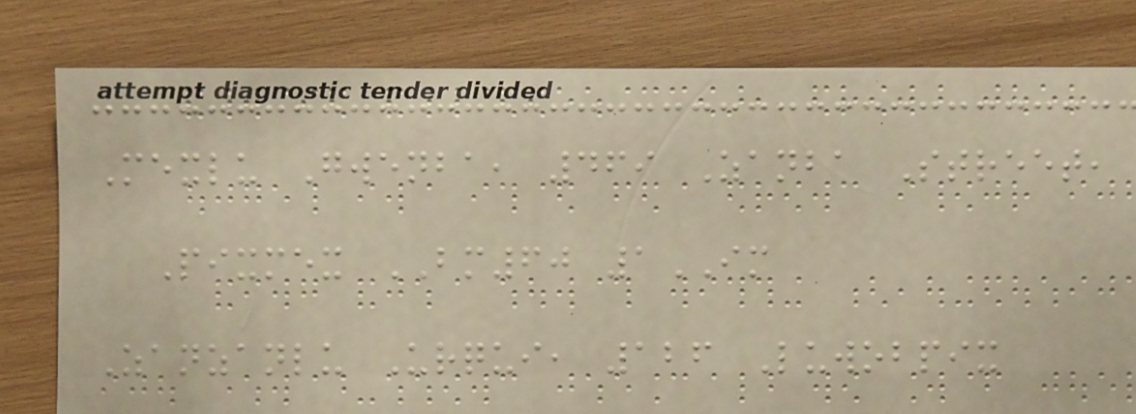Mexlu Gwenba, 469 Zanba Street,
Pixmex BM60 1IM
Zanzanlu Urqui, 126 Luwobpix
